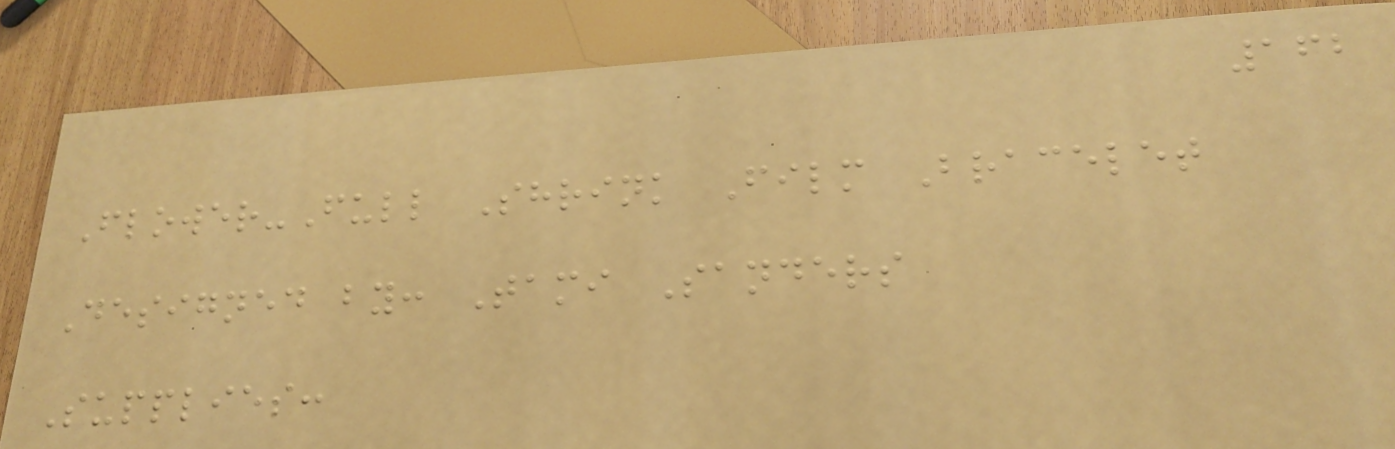162
Flower-Full Shrink Film Bracelet
Designed by: Tami Sanders
Supplies:
